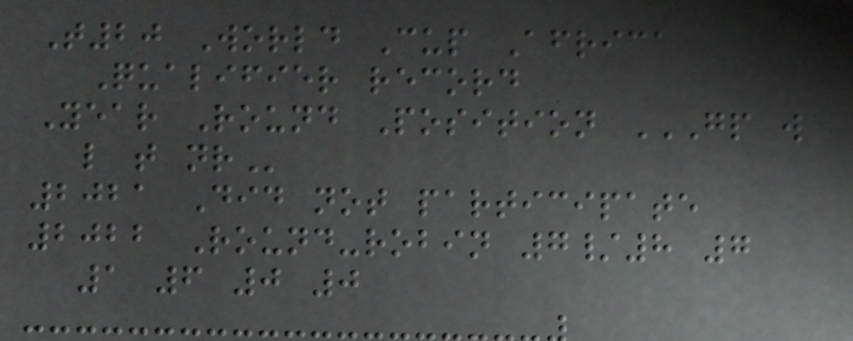T20 World Cup Africa
Qualifier record
Year Round Position GP W
L T NR
2021 Did not participate
2022 Round-robin 7/8 7
1 6 0 0
